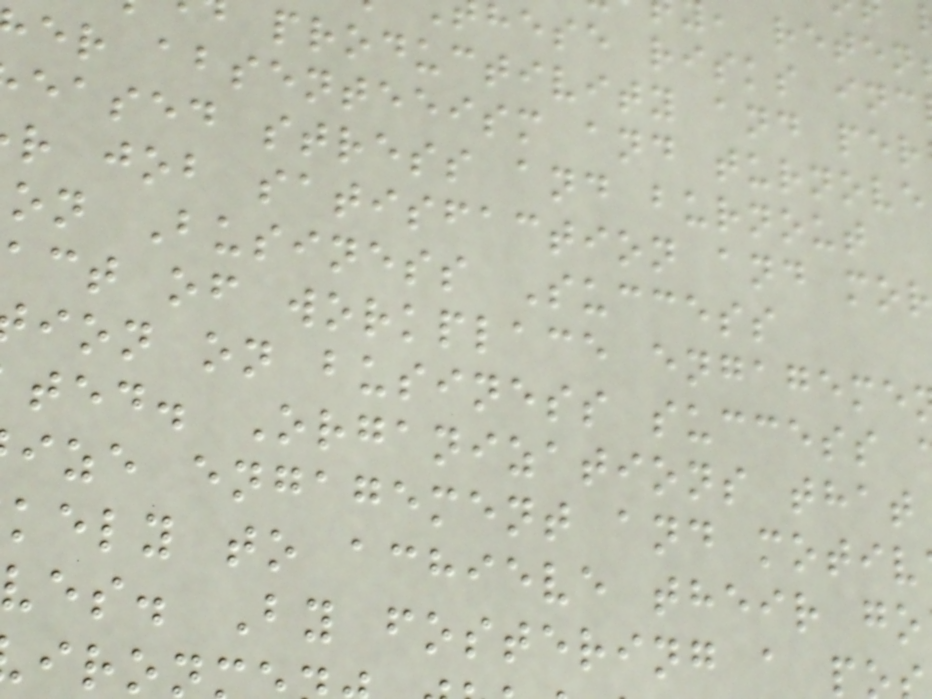hese risks inc
productivity and per
er absenteeism and turnove
eased stress and burnout
r job satisfaction and mor
on Business Success
act of workplace engageme
ion on business success
ted. Organizations that
ize engagement and motiv
kely to achieve their go
ves. By fostering a p
